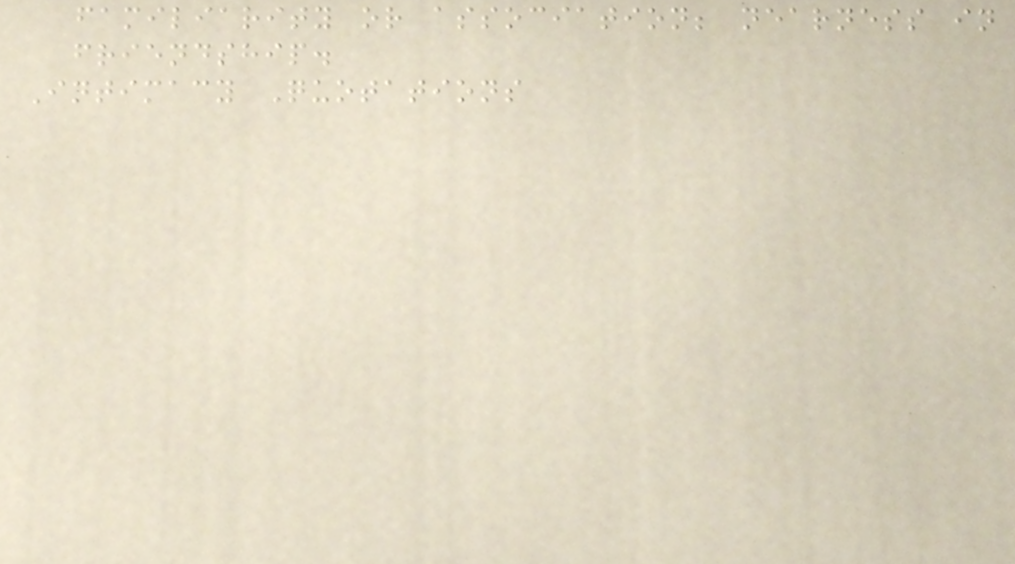familiarity or association; nearness in
friendship.
Intimacy Quotations
